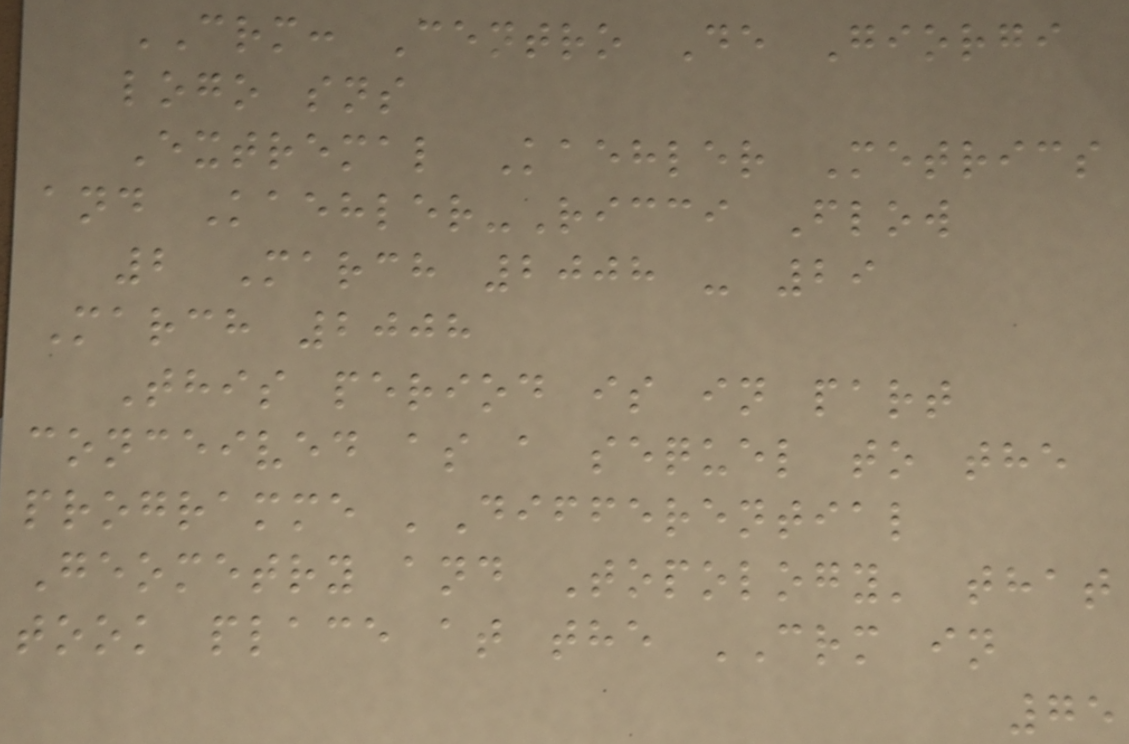CRM: Centro De Giorgi
logo sns
Extremal Kaehler Metrics
and Kaehler-Ricci Flow
2 March 2008 - 29
March 2008
This period is in part
conceived as a sequel to the
programme 'Differential
Geometry and Topology' that
took place at the CRM in
75
